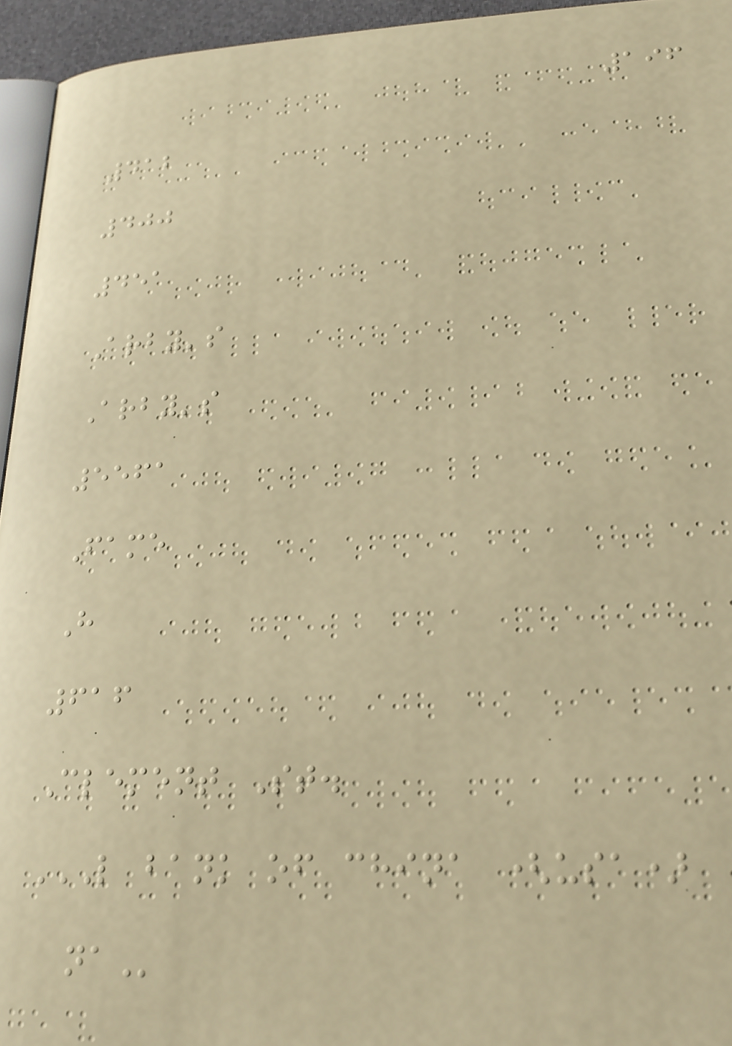196
412
400
451
Arby's
Arby's
5561
Fame
H
616
Clement St.
L BANK OF CHINA (USA)
NA
